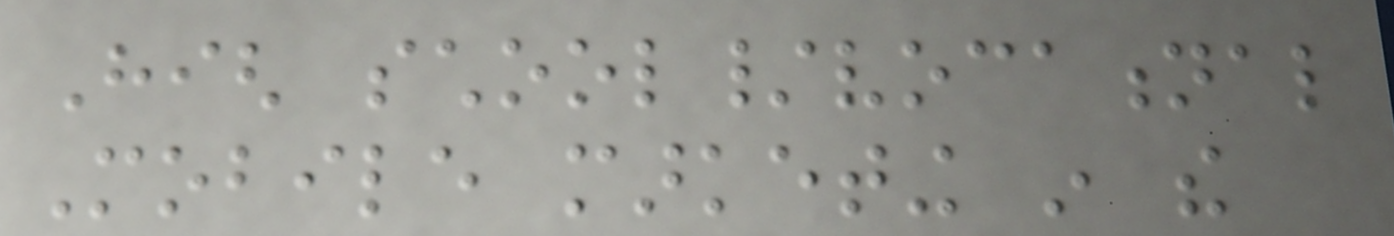High school/vocational
Mobile marketing in the
